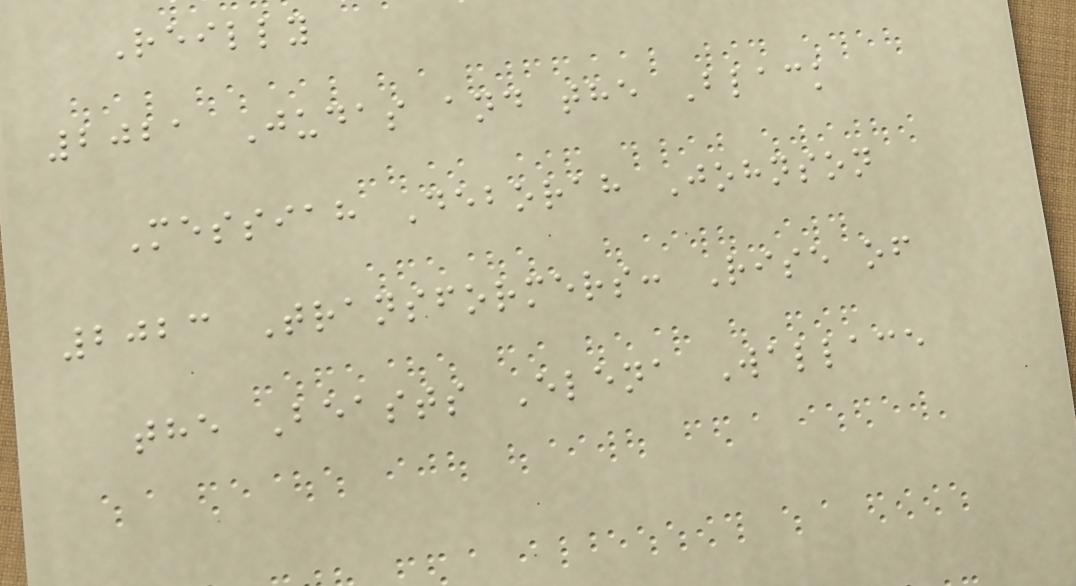Reilly
2021 Judas and the Black
Messiah Deborah Johnson
2023 Transformers: Rise of
the Beasts Elena Wallace
